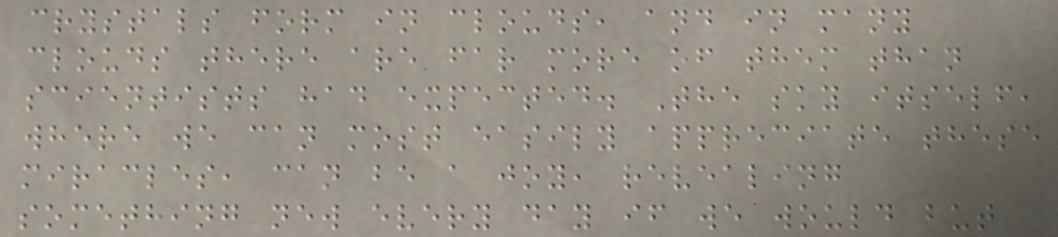crystals form in clouds, and in many
clouds there are far more of them than
scientists had expected. The sky itself,
where we can most easily appreciate these
miracles, can be a joy, revealing
something new every day if we would but
